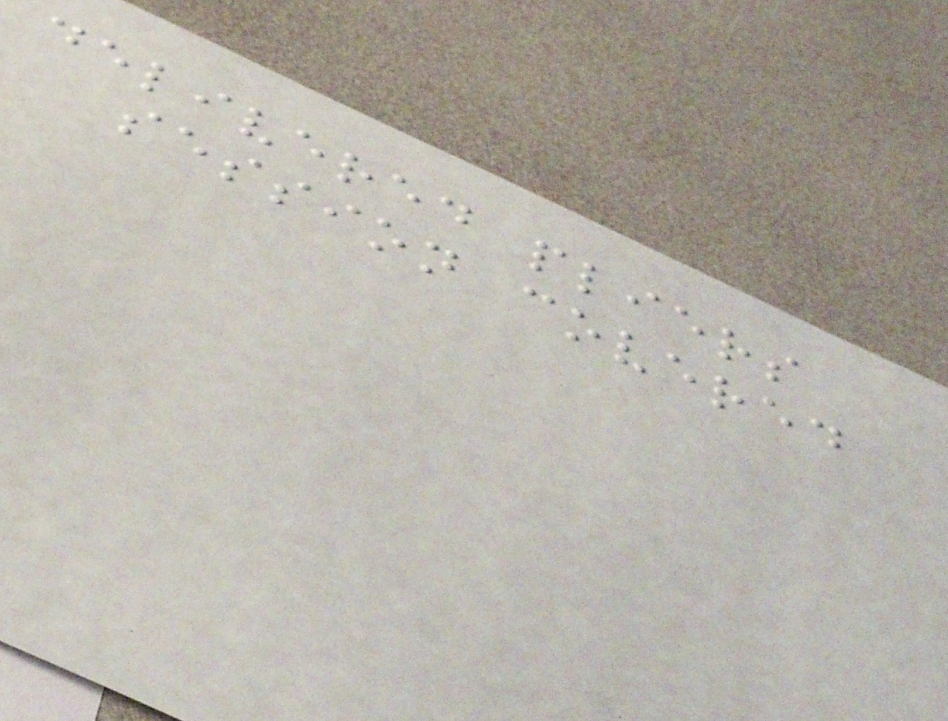delivered pliers
session covered
